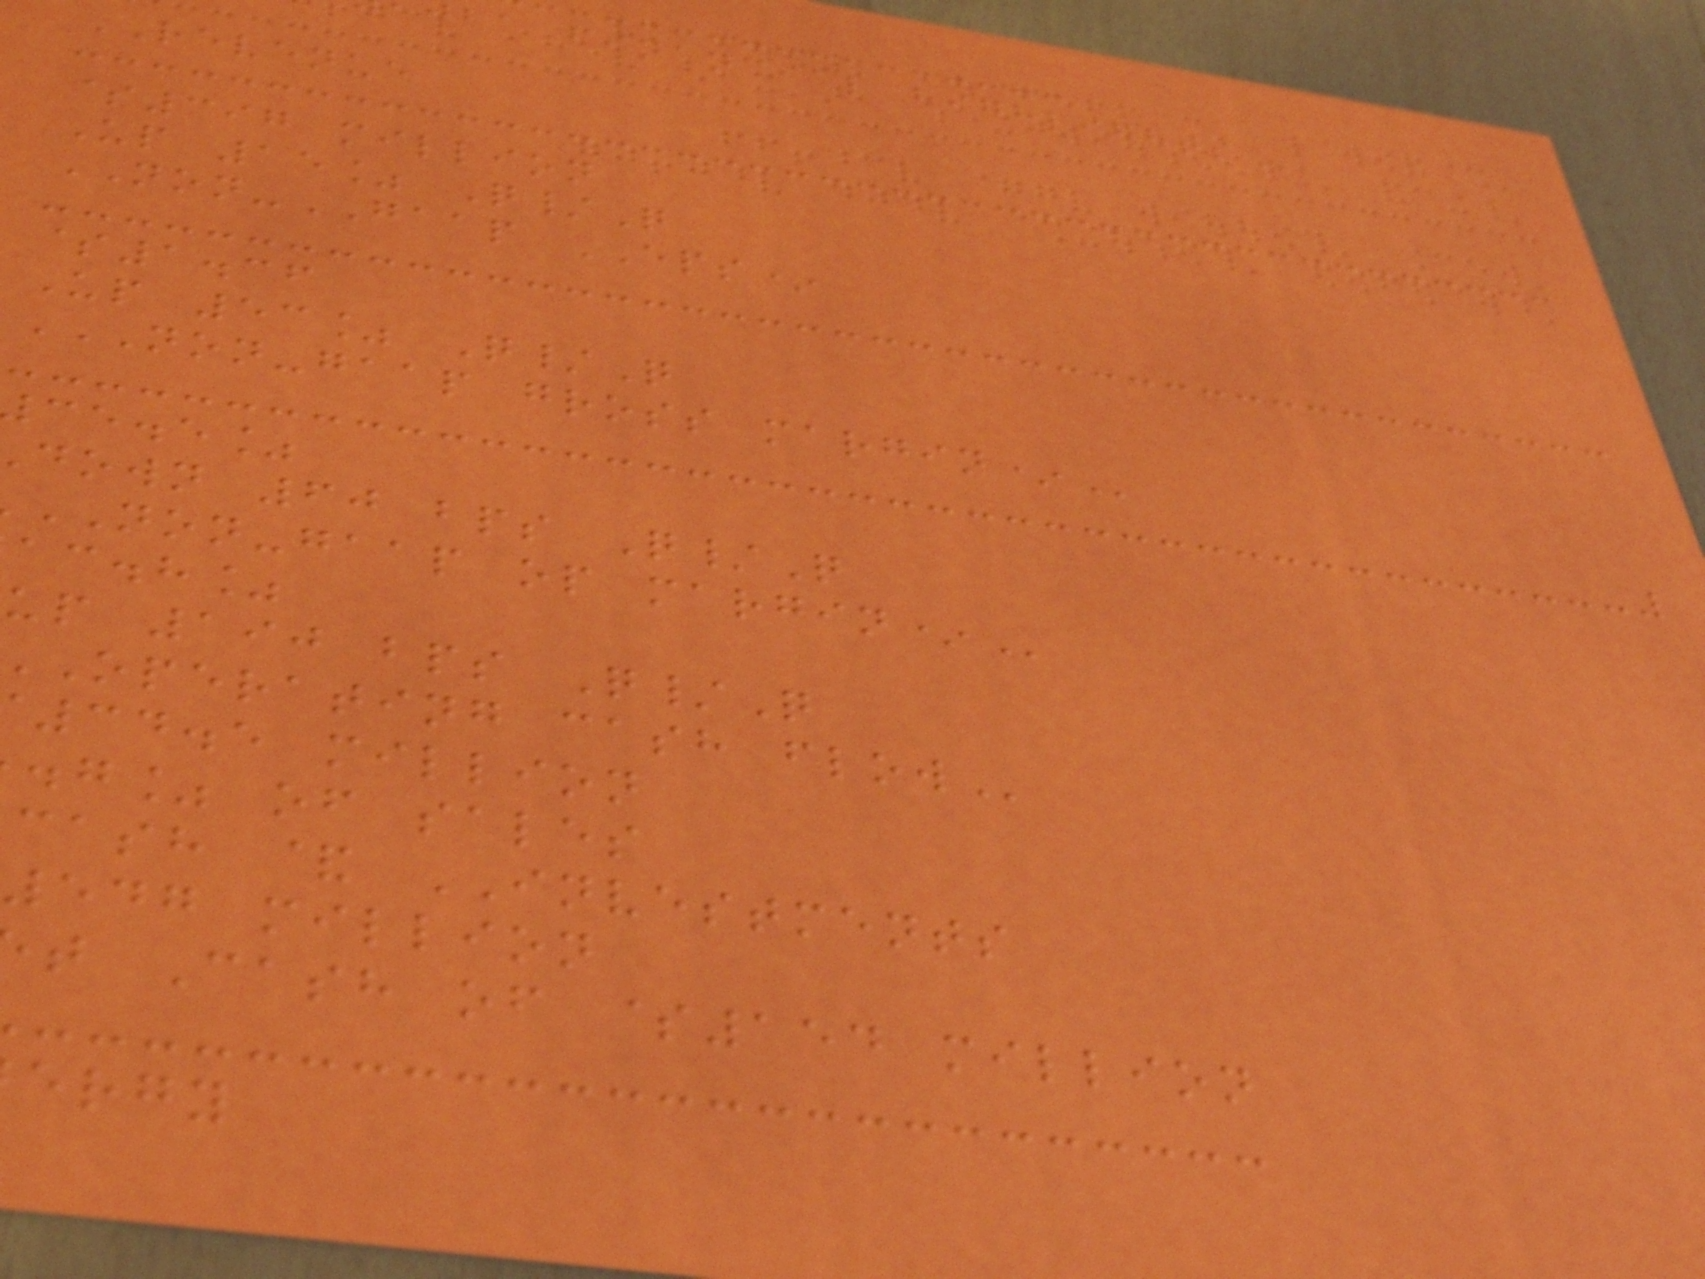ba financial
REVENUE
$397 million
Up 15% Q/Q
NON-GAAP EPS*
$1.36
Up 53% Q/Q
NON-GAAP GROSS MARGIN*
ce.e%
down 60 bps Q/Q
non-gaap op
ac.h%
up 190 bps Q/Q
operating cash
34.5 million
.g% of sales
cash & INVESTMENTS
547 million
t Cash of $154 million
ergy
